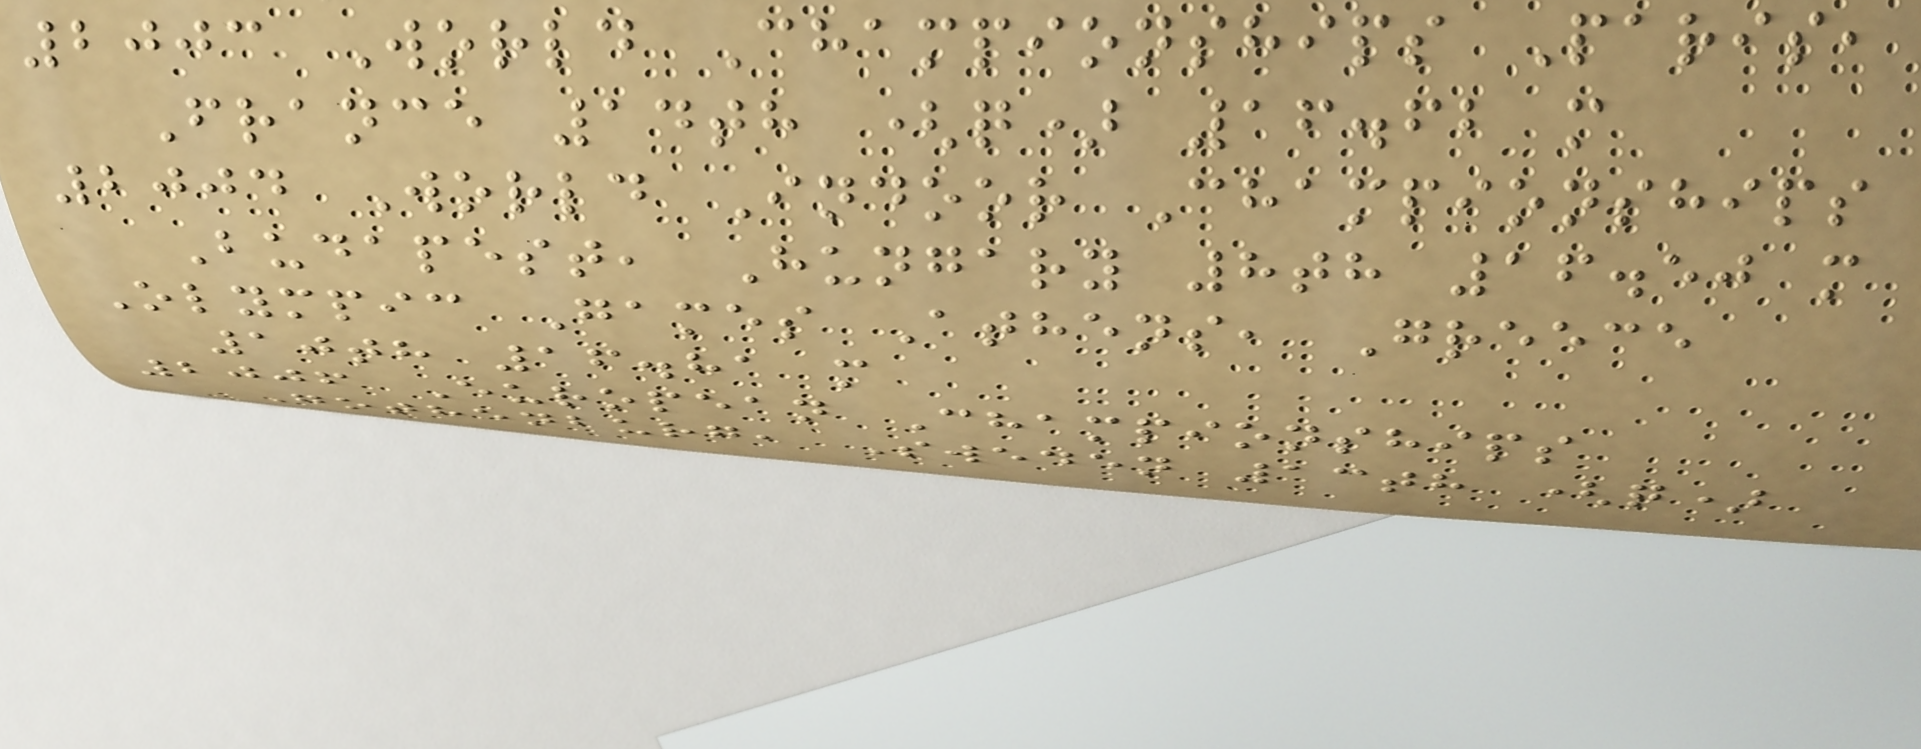2003 World Championships Paris,
France 14th (q) 16.62 m
2004 World Indoor Championships
Budapest, Hungary 8th 16.50 m
Olympic Games Athens, Greece
10th 16.81 m
2006 European Championships
Gothenburg, Sweden 13th (q)
